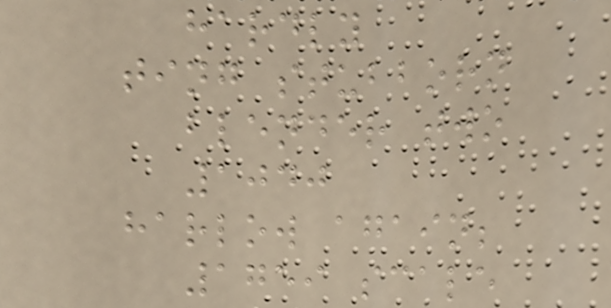hardly
ting stubborn
blender two
1040
harlow again;
1759 scale
